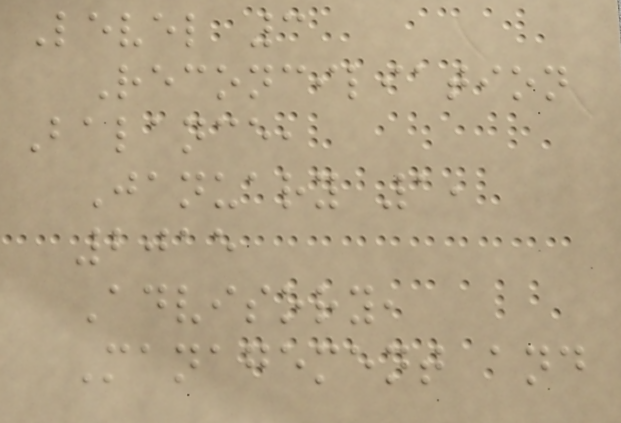Level 3
Reconciliation
Balance,
January 1,
2015
Advisory,
Management and
